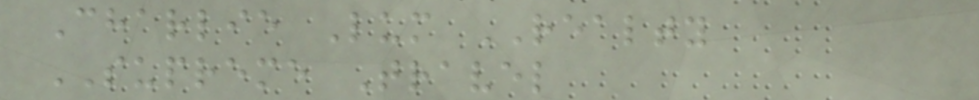Charlie Lum REALTY
SUPREME Travel
